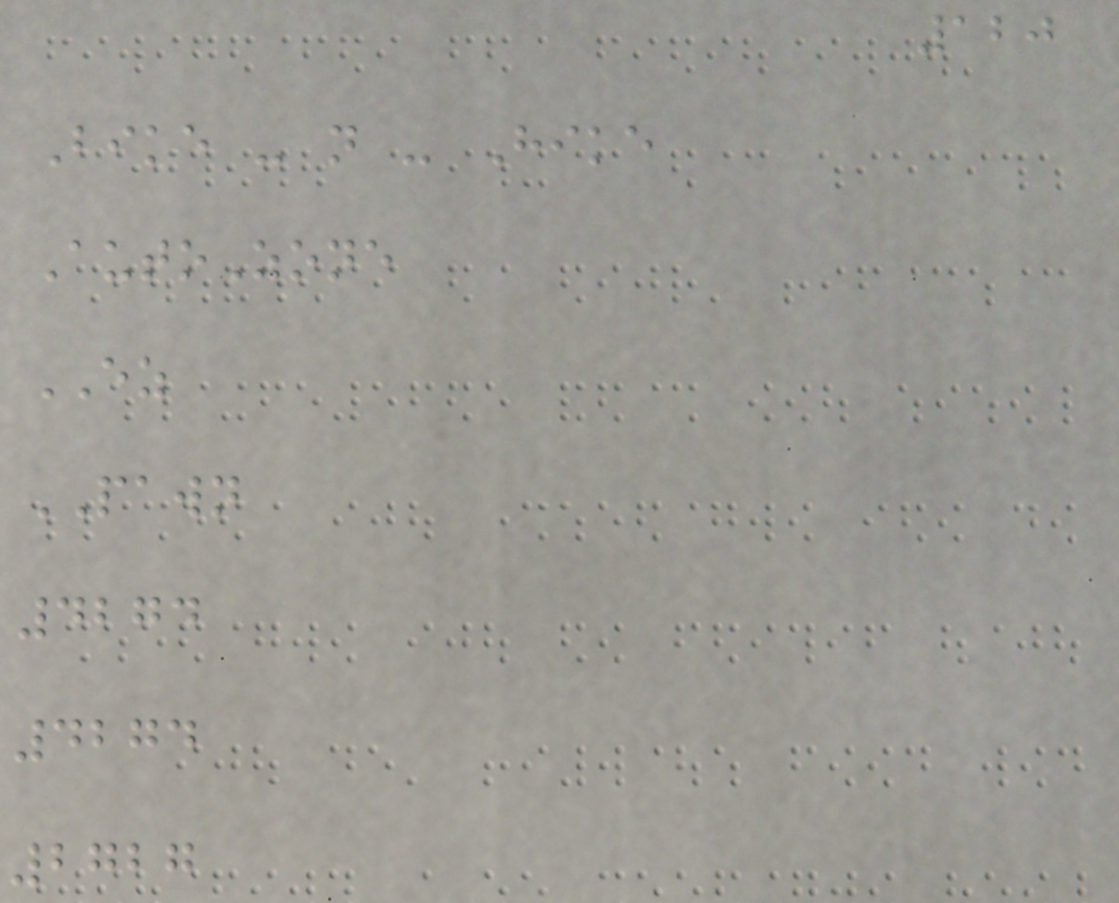120
Bike - n - Hike
AutoZone
EZ
PAWN
4274
4274
2727
